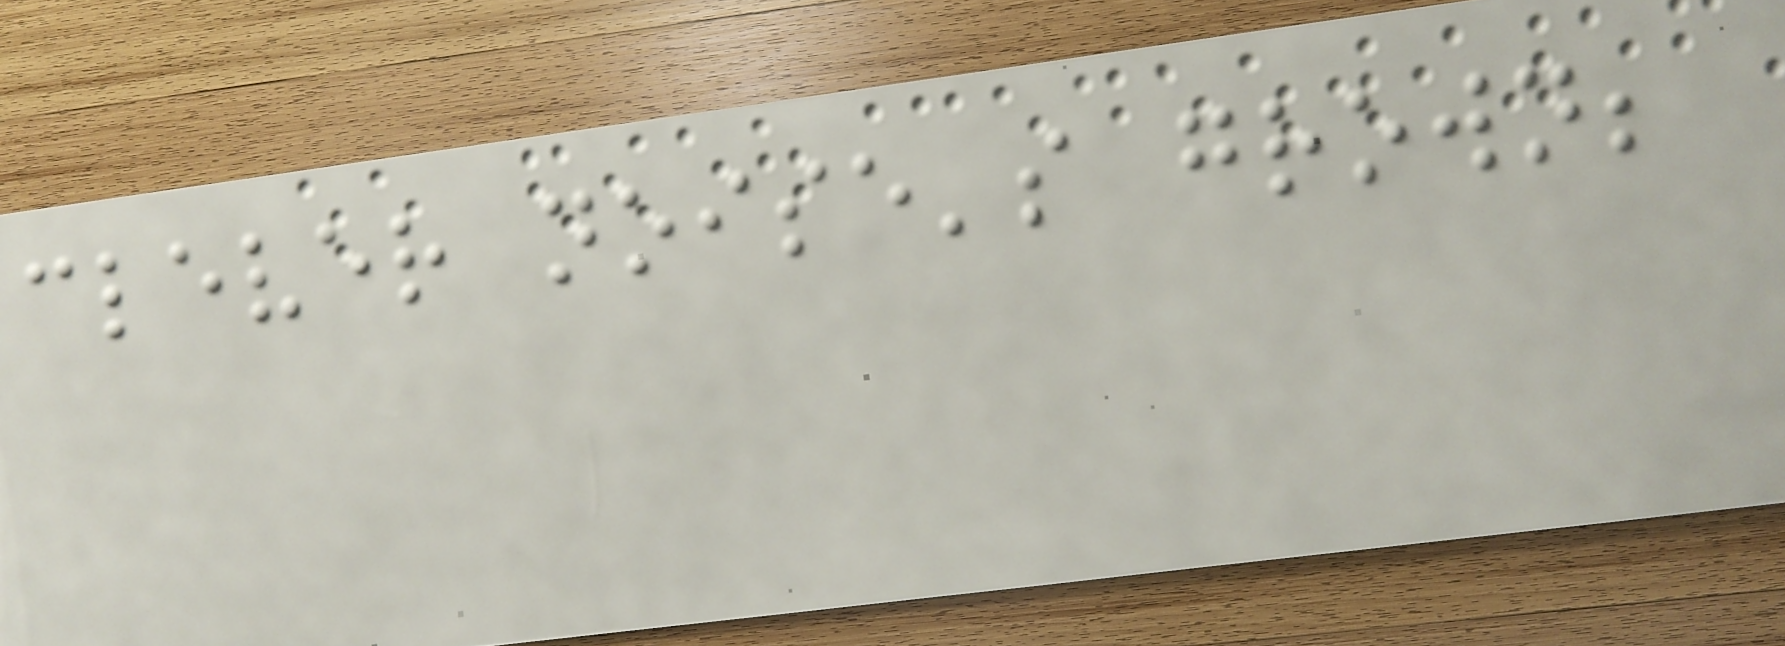clever noise's grown;
